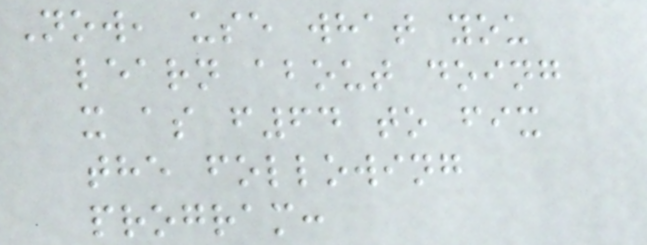Now, use what you
learn about doing
x as f64 to fix
the following
program:
